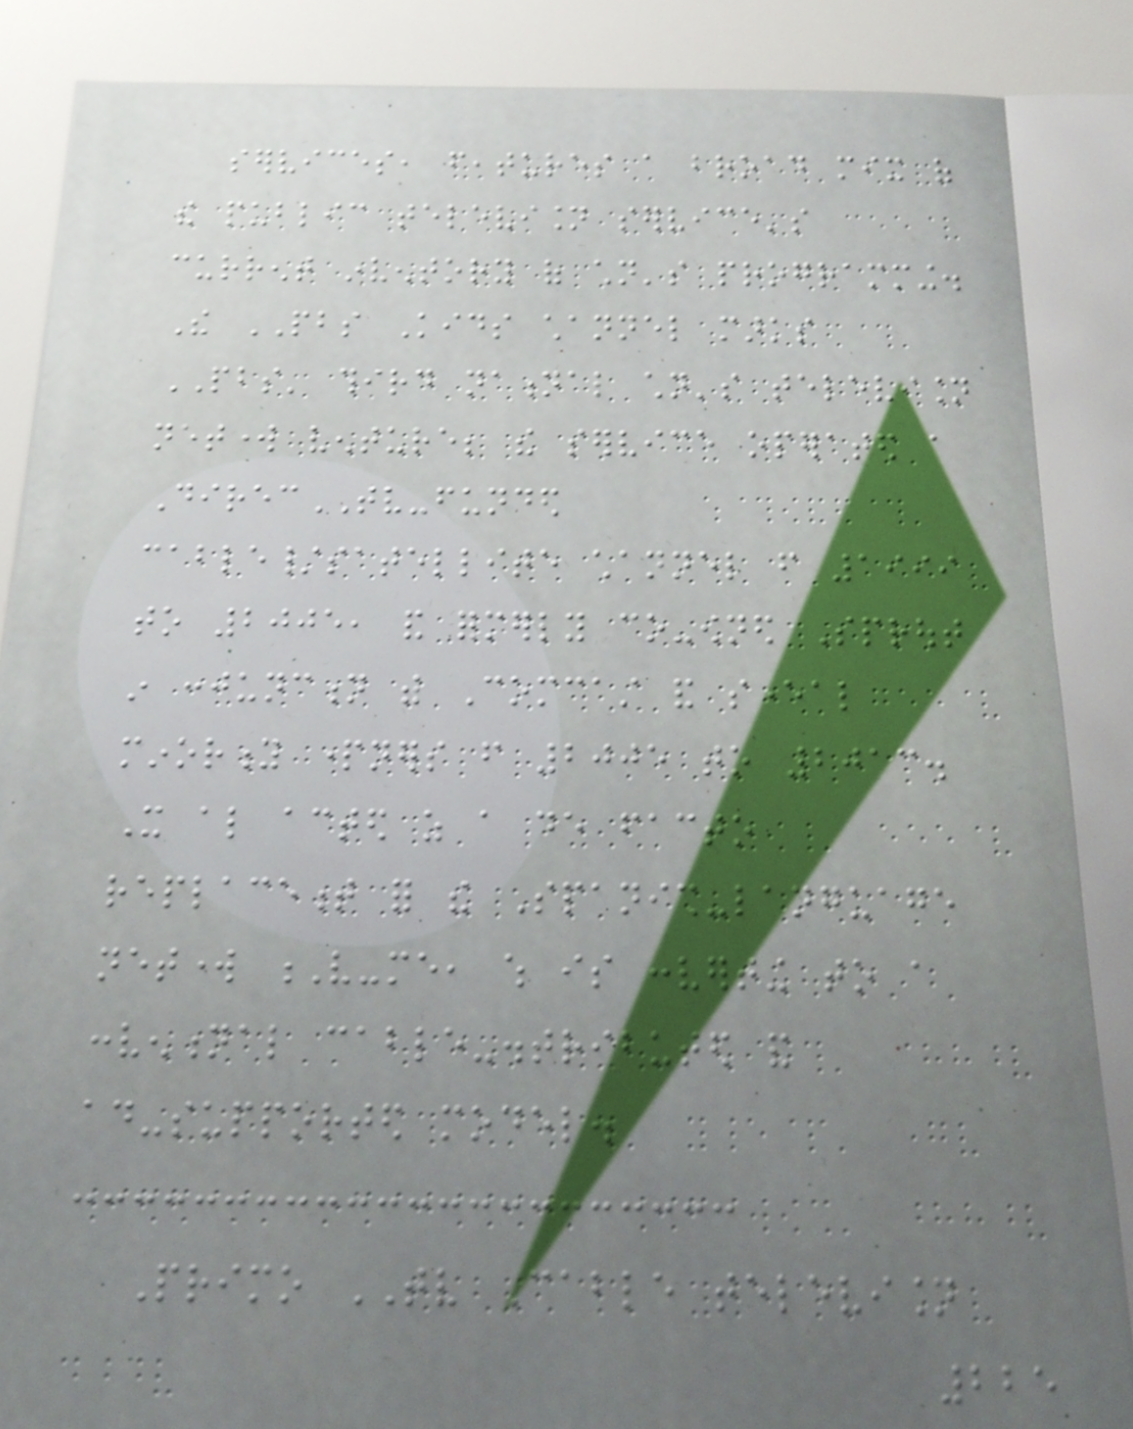services, features a broad mix of
the public television service's
current inventory of children's programming.
The PBS Kids channel marks
PBS' third national children's television
network venture; the service operated a
DirecTV-funded
cable/satellite channel from 1999
to 2005, and formerly co-owned Sprout
in conjunction with Comcast and several
minority partners from 2005 to 2013.
It also acted as a de facto
replacement for the Spanish-language
network V-me, which is converting to a
conventional cable-distributed and
ad-supported model.
Primo TV Cable television
225
